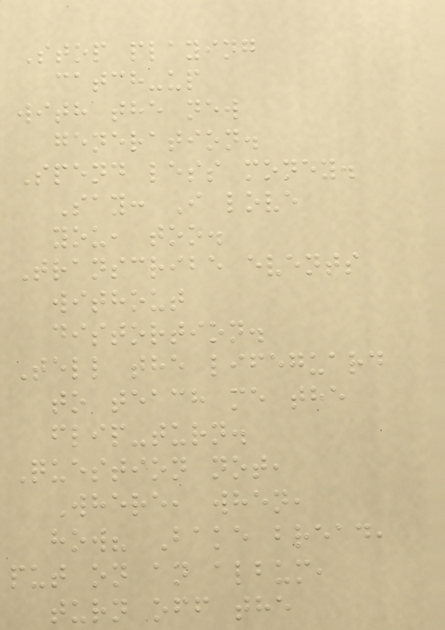Stop playing
catch-up
with the new
generation.
Spend less money.
Say: I love
you, too.
Transcribe events
without
distortion.
Tell the lifeguard
to teach me the
flip-turn.
Question not,
Where, when,
how? Bake bread,
put on an album,
turn off the
